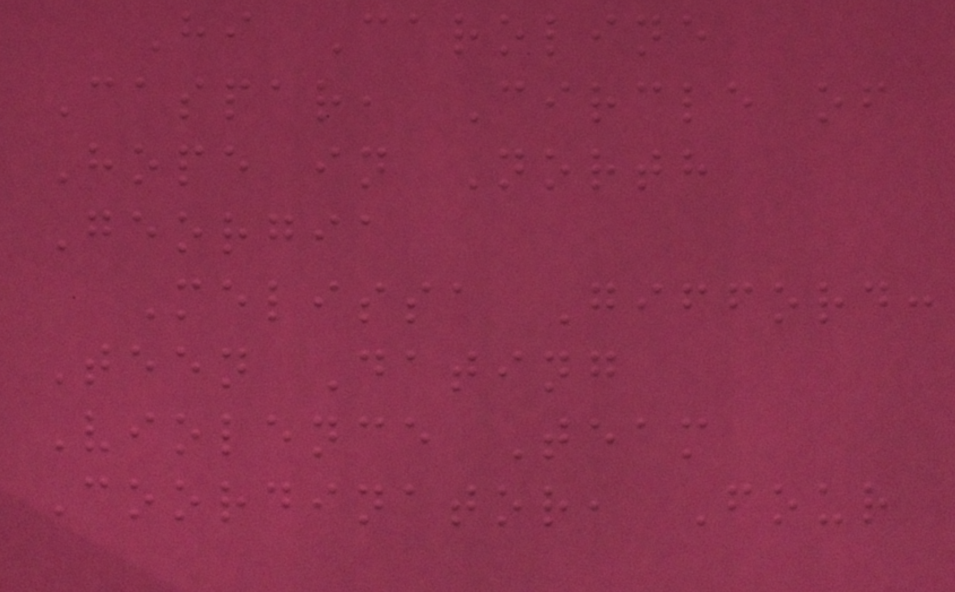Hi Caroline
Caspar, Circle of
Hope in North
Georgia
Melissa Gifford:
Teen Dating
Violence Team
Coordinator, Four
